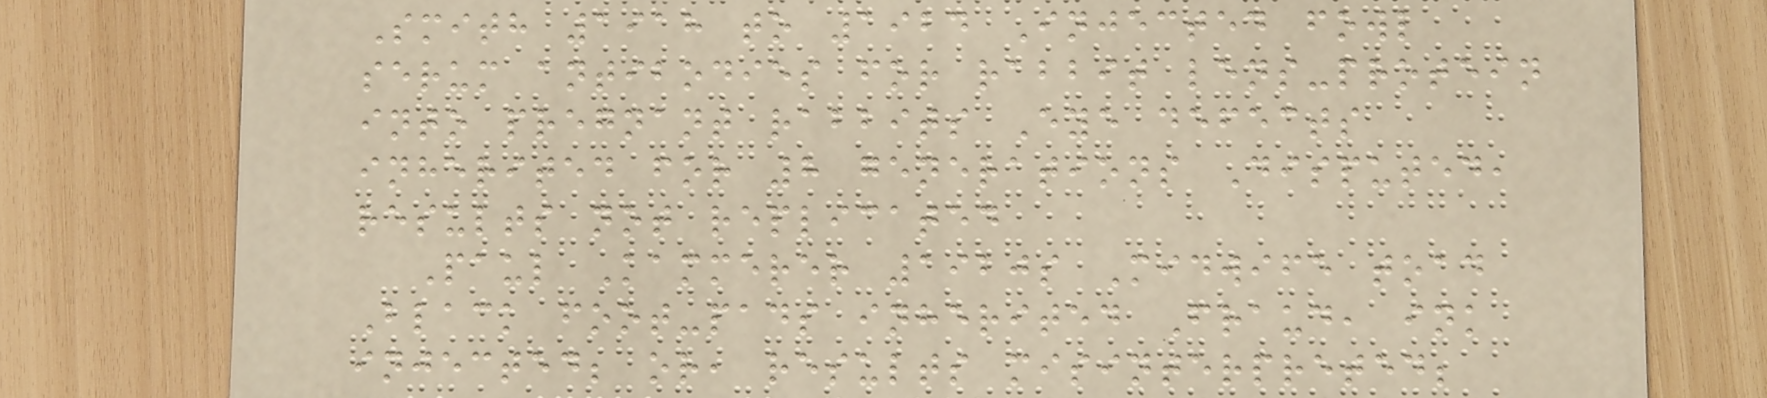Smith 1918 to 1924 Injected fowl
serum antibodies for rabbit lens-protein
into pregnant rabbits Eye defects
inherited for 8 generations Disputed,
results not replicated
Paul Kammerer 1920s Midwife toad
Black foot-pads inherited Fraud, ink
injected; or, results misinterpreted;
